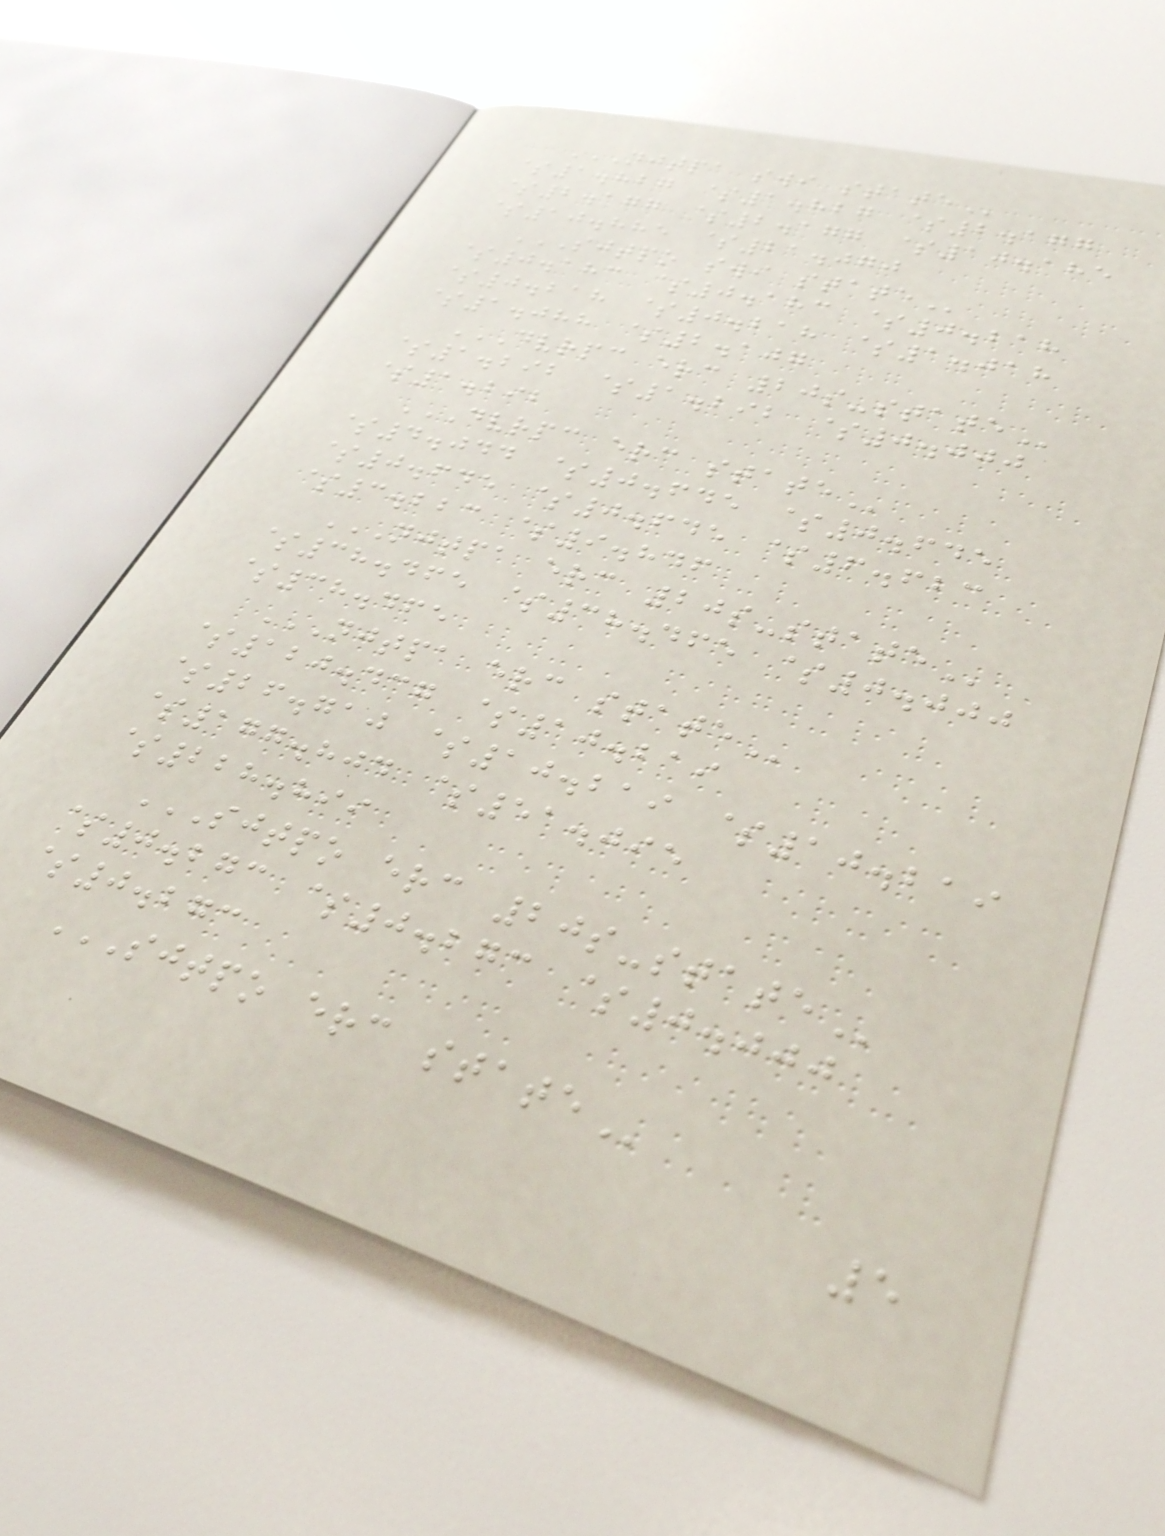NJTPA SWI STATE
$1.827 $1.827 $2.177
$2.177 $2.177 $10.185
$10.885 $21.070
SJTPO SWI STATE
$0.183 $0.183 $0.218
$0.218 $0.218 $1.018
$1.088 $2.107
DVRPC ERC 20S-STATE
$1.292 $1.292 $0.000
$1.292
DVRPC ERC STATE
$4.044 $0.645 $0.645
$0.645 $0.645 $6.623
$3.223 $9.846
NJTPA ERC 20S-STATE
$38.465 $38.465 $0.000
$38.465
NJTPA ERC STATE
$120.437 $10.219
$26.710 $10.219 $10.219
$177.804 $51.095
$228.899
SJTPO ERC 20S-STATE
$0.273 $0.273 $0.000
$0.273
SJTPO ERC STATE
5
